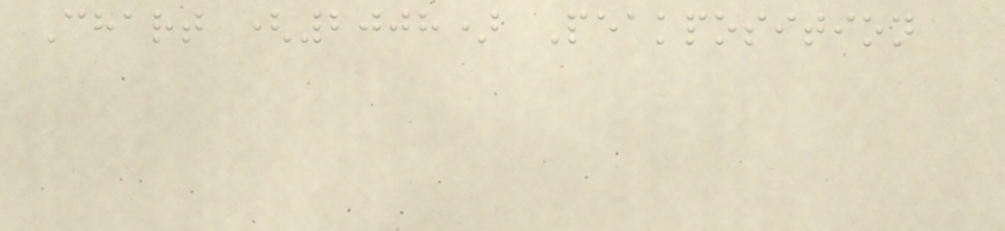Chart (2008) Peakposition
